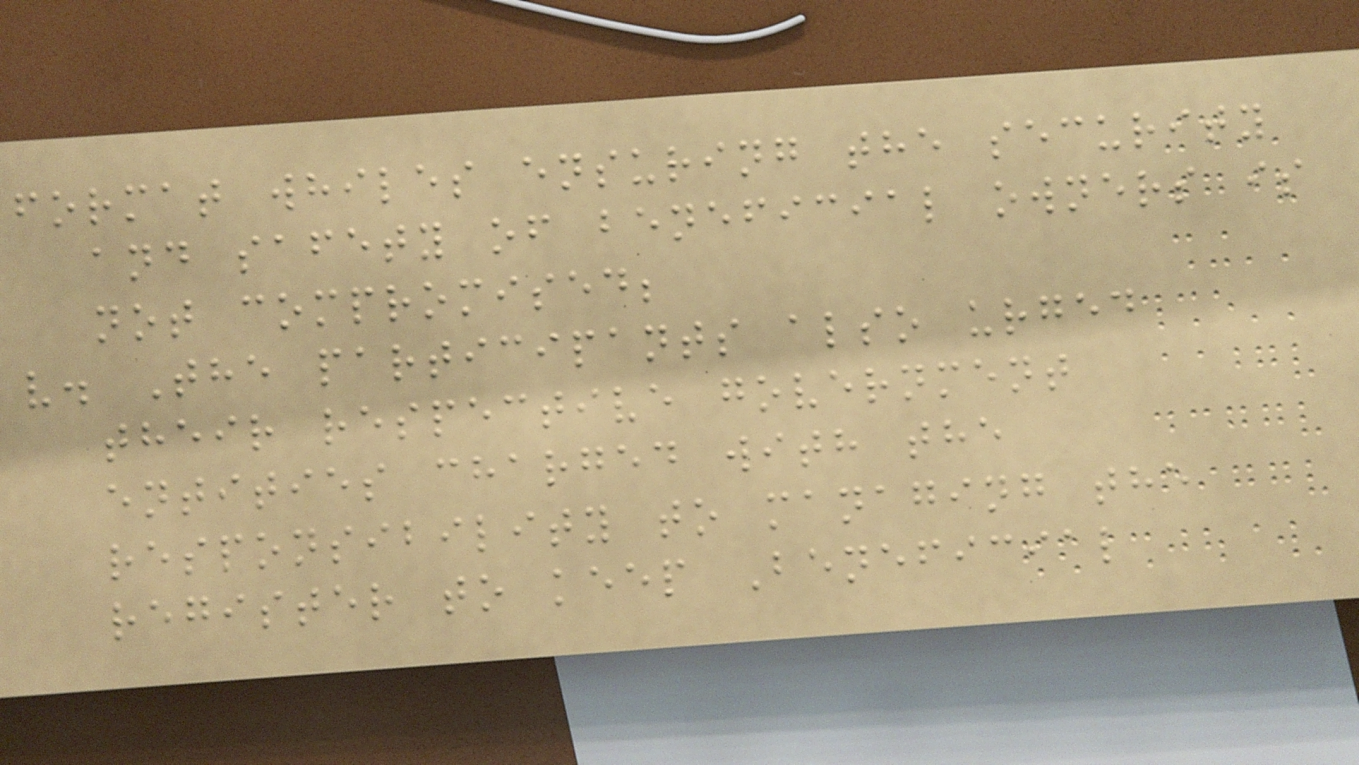format whiles ensuring the security
and safety of beneficial owners is
not compromised;
v. The participants also urged
their respective government
entities charged with the
responsibility to managing the
register to keep Beneficial
